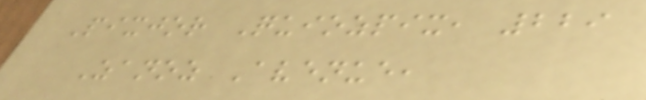Pixjor Quiozpix, 229
Zanoz Avenue,
